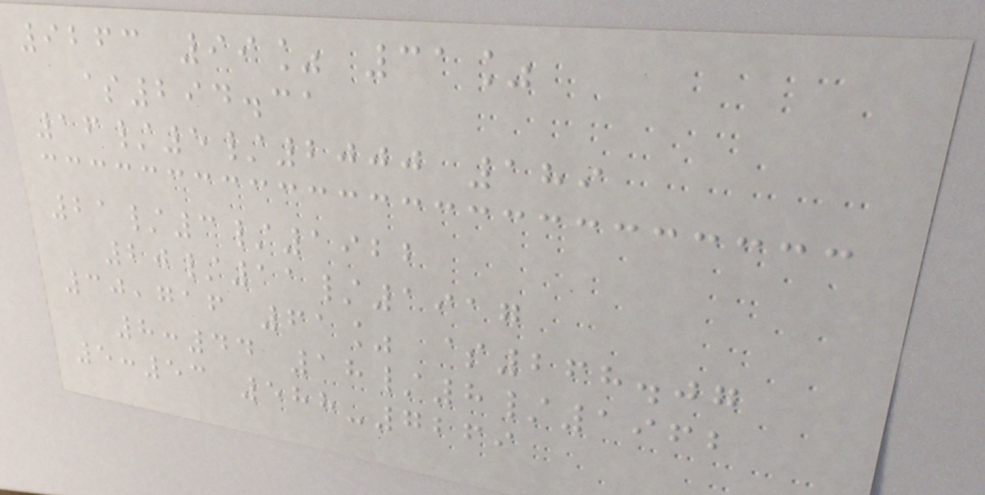9263 99% 31%
$294.31
16/5/2000 189
21/3/1922
20/11/1917
30,716 61% $268.07
8:44 18/8/1962
5:53 588-7269
